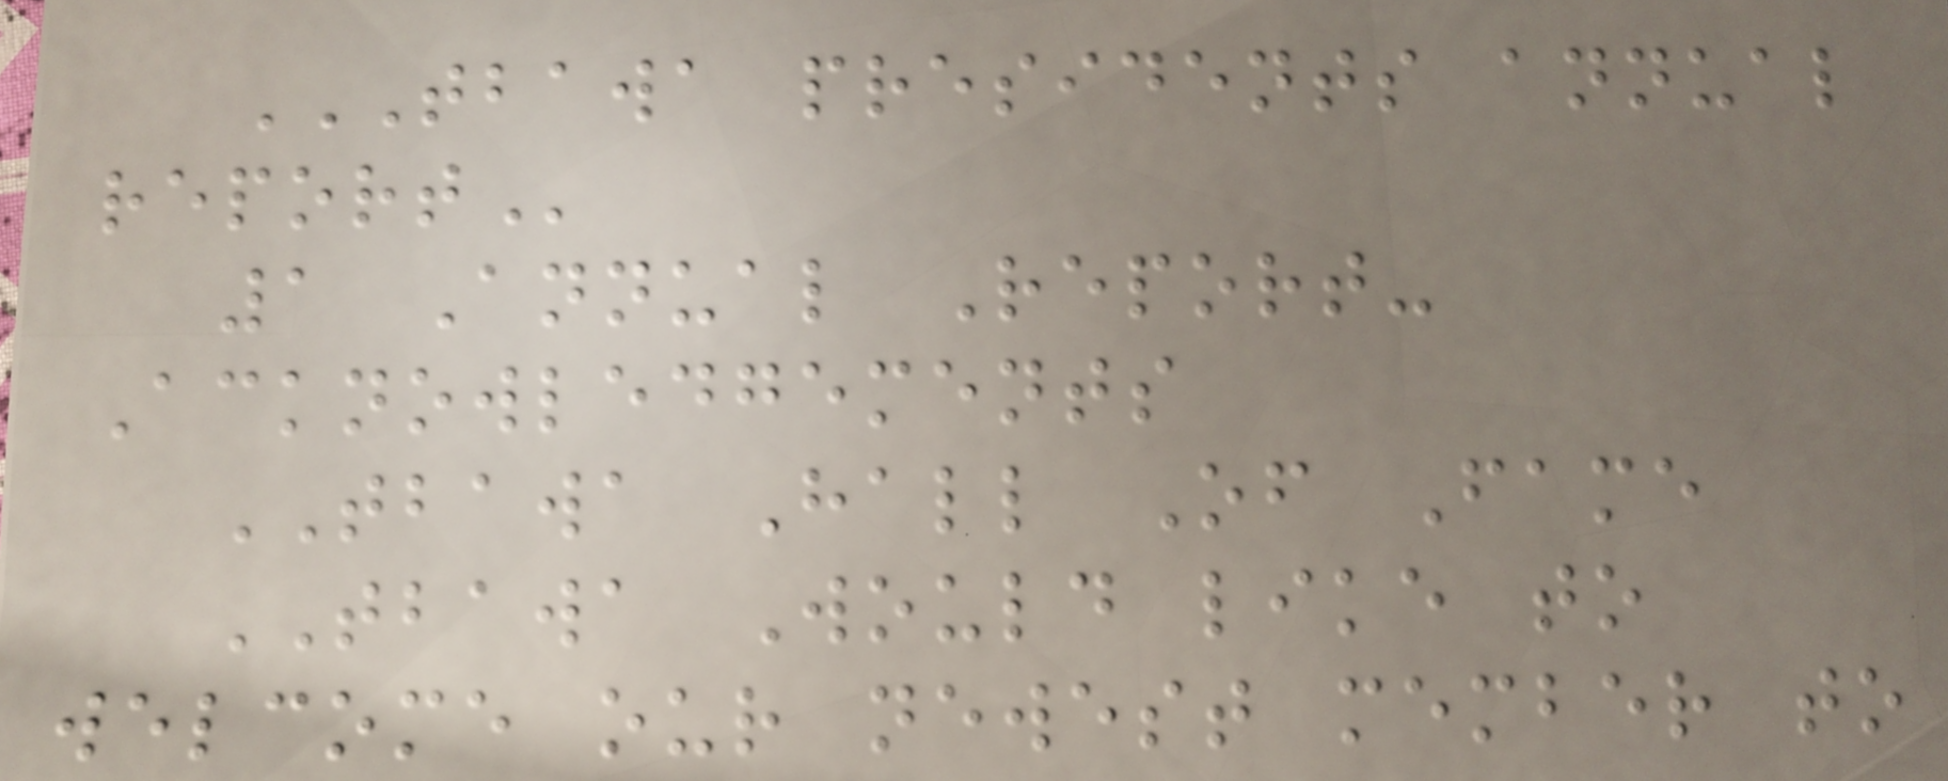TBAWA PRESIDENTS ANNUAL
REPORT
1 Annual Report-
Acknowledgements
TBAWA Hall Of Fame
TBAWA Would like to
welcome our newest member to
